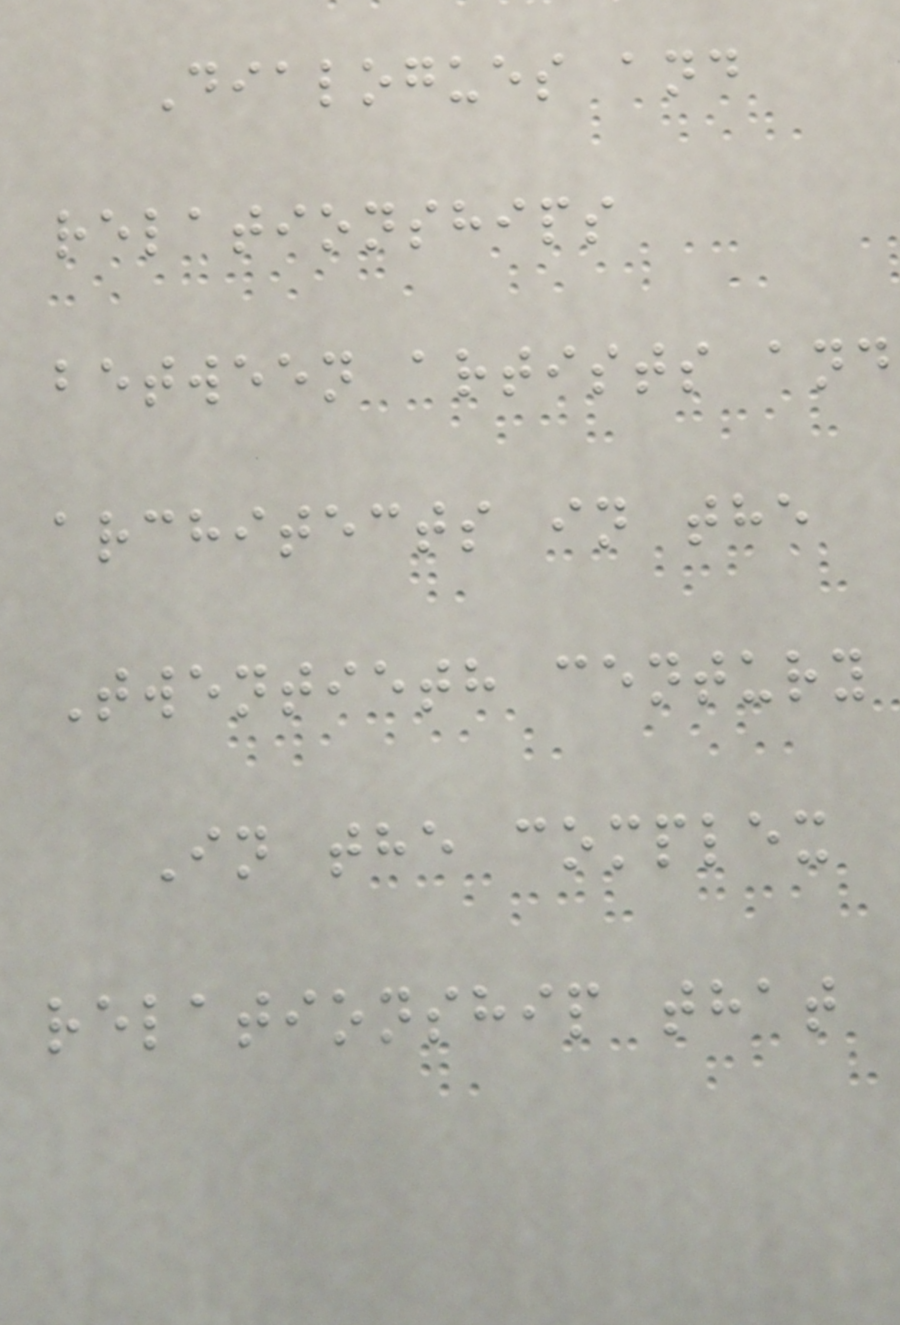Dialogues and
relationships
between artists and
architects in the
Twentieth century
In the complex
relationship that
